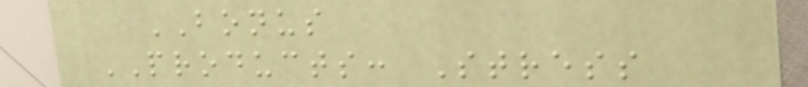BONUS
PRODUCTS: Stress
